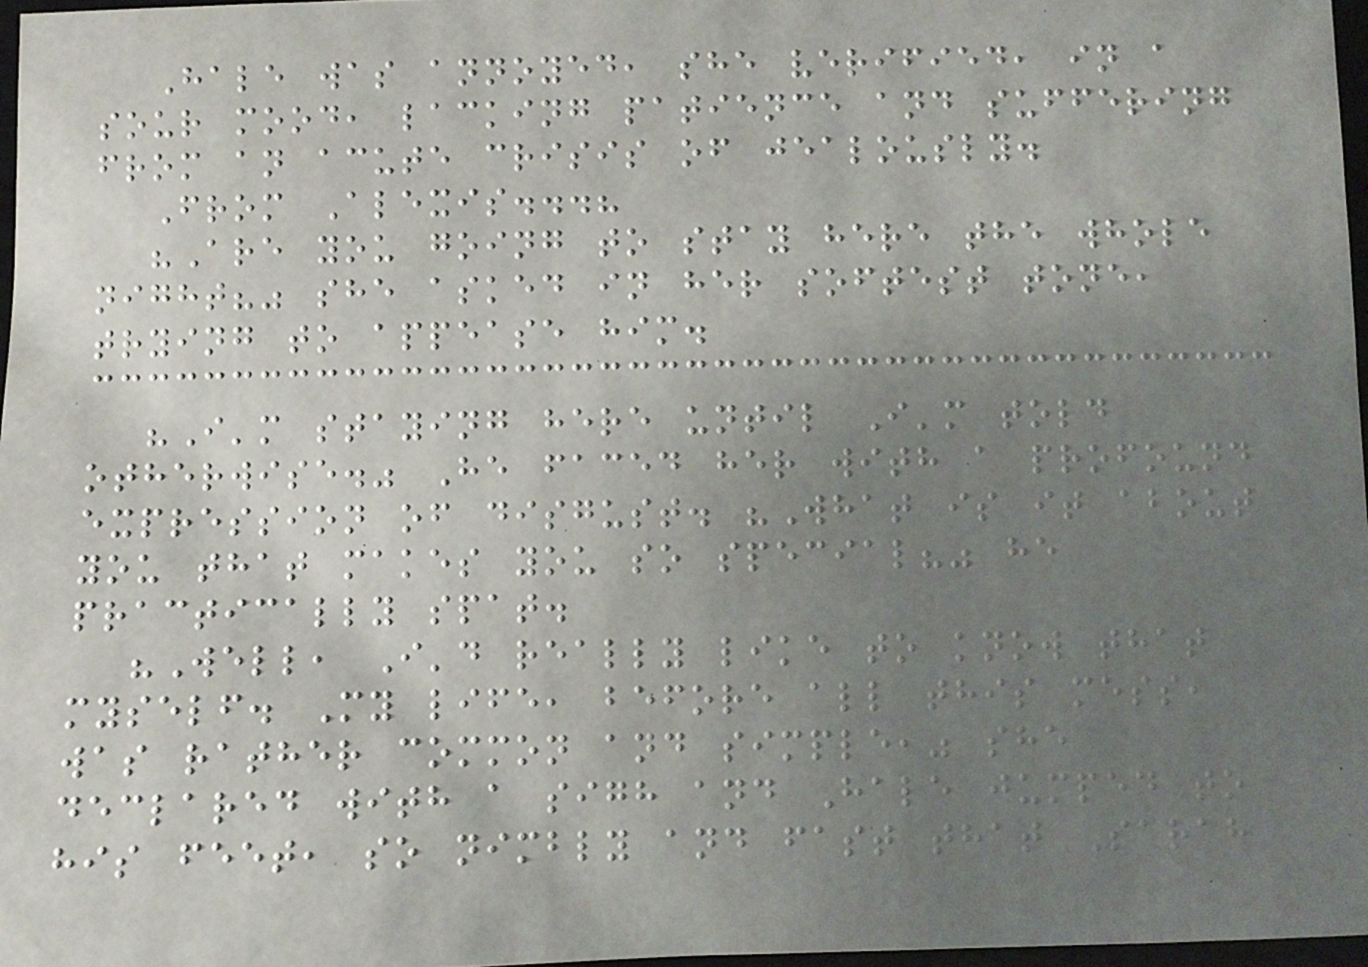Hale was annoyed, she verified, in a
sour mood, lacking patience and suffering
from an acute crisis of jealously.
From Alexis...?
"Are you going to stay here the whole
night?" she asked in her softest tone,
trying to appease him.
"I'm staying here until I'm told
otherwise." He faced her with a profound
expression of disgust. "What is it about
you that makes you so special?" he
practically spat.
"Well, I'd really like to know that
myself. My life, before all this mess,
was rather common and simple," she
declared with a sigh and Hale jumped to
his feet, so nimbly and fast that Sarah
